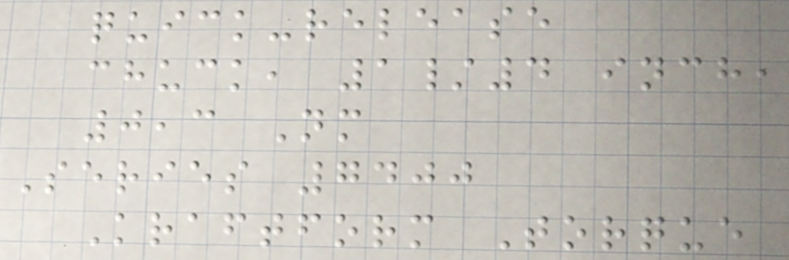quick-release
chuck, 1/4 inch,
0,3 Nm
Series 7400
Kraftform Torque
